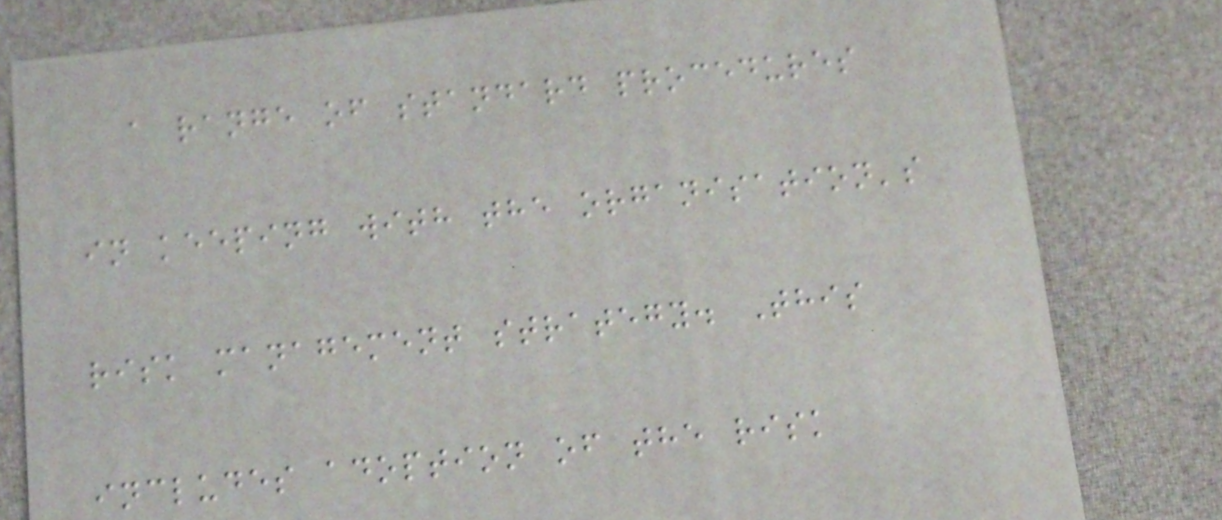a range of standard procedures
in keeping with the organisation's
risk management strategy. This
includes adoption of the risk
